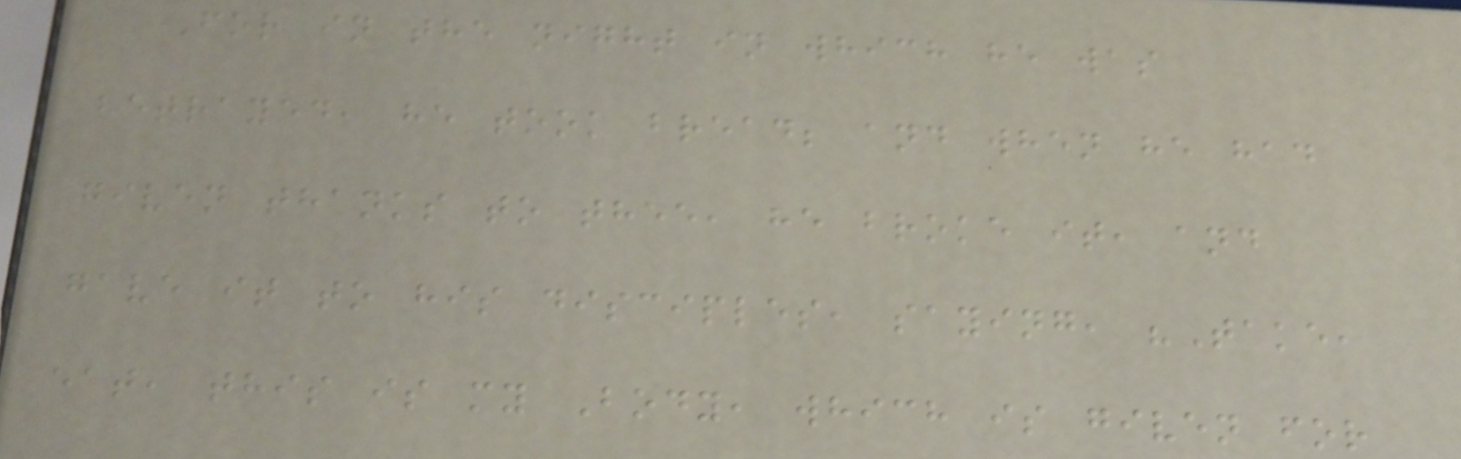For in the night in which he was
betrayed, he took bread; and when he had
given thanks to thee, he broke it, and
gave it to his disciples, saying, "Take,
eat, this is my Body, which is given for
